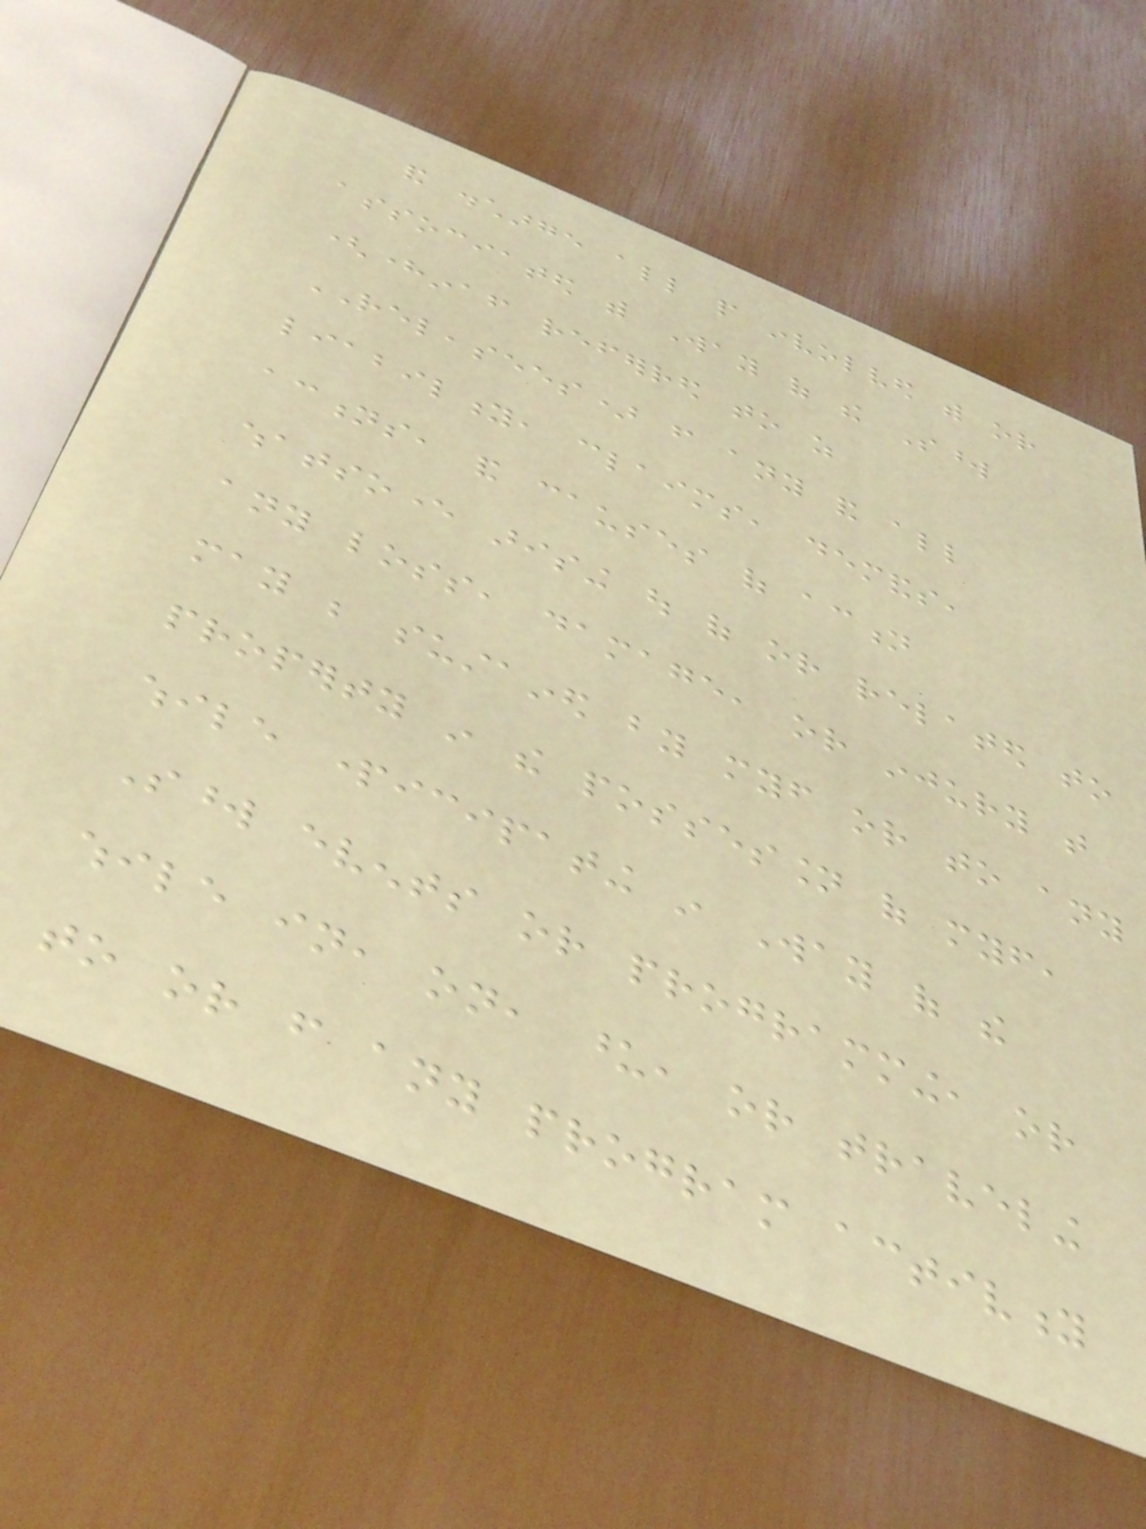and discharge all people involved with or
associated with Way of the Sword
(hereinafter referred to as
RELEASEES) from any and all
liability, claims, demands,
actions, and causes of action
whatsoever arising out of or related to
any loss, damage, or injury that
may be sustained by myself or to any
property in the possession of myself,
while participating in Way of the
Sword events or programming, or
while in, on, upon, or traveling
to or from any program activity
